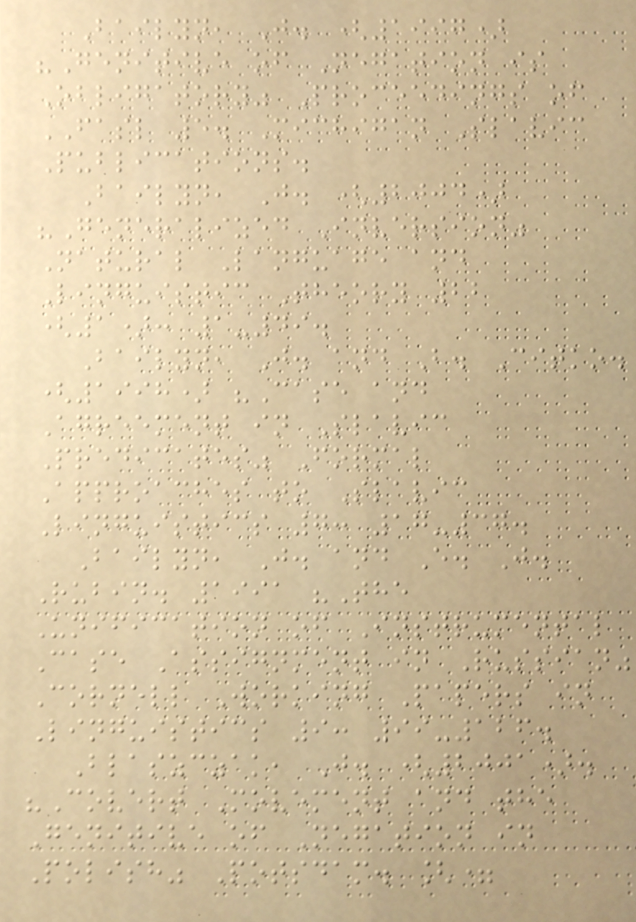Bailyn, J. (1997)
"Genitive of Negation is
Obligatory" Proceedings of
FASL 5. Michigan Slavic
Publications.
Bailyn, J. (2004)
"Generalized Inversion"
Natural Language and
Linguistic Theory 22
(1): 1-49.
Bailyn, J. and B. Citko.
(1998) "Case and
Agreement in Slavic
Predicates" Formal
Approaches to Slavic
Linguistics 7: 17-37.
Bailyn, J. and E. J.
Rubin. 1991 "The
Unification of Instrumental
Case Assignment in Russian"
Cornell Working Papers in
Linguistics 9: 99-126.
Blaszczak, J. (2001).
"Covert Movement and the
Genitive of Negation in
Polish" Potsdam. [=
